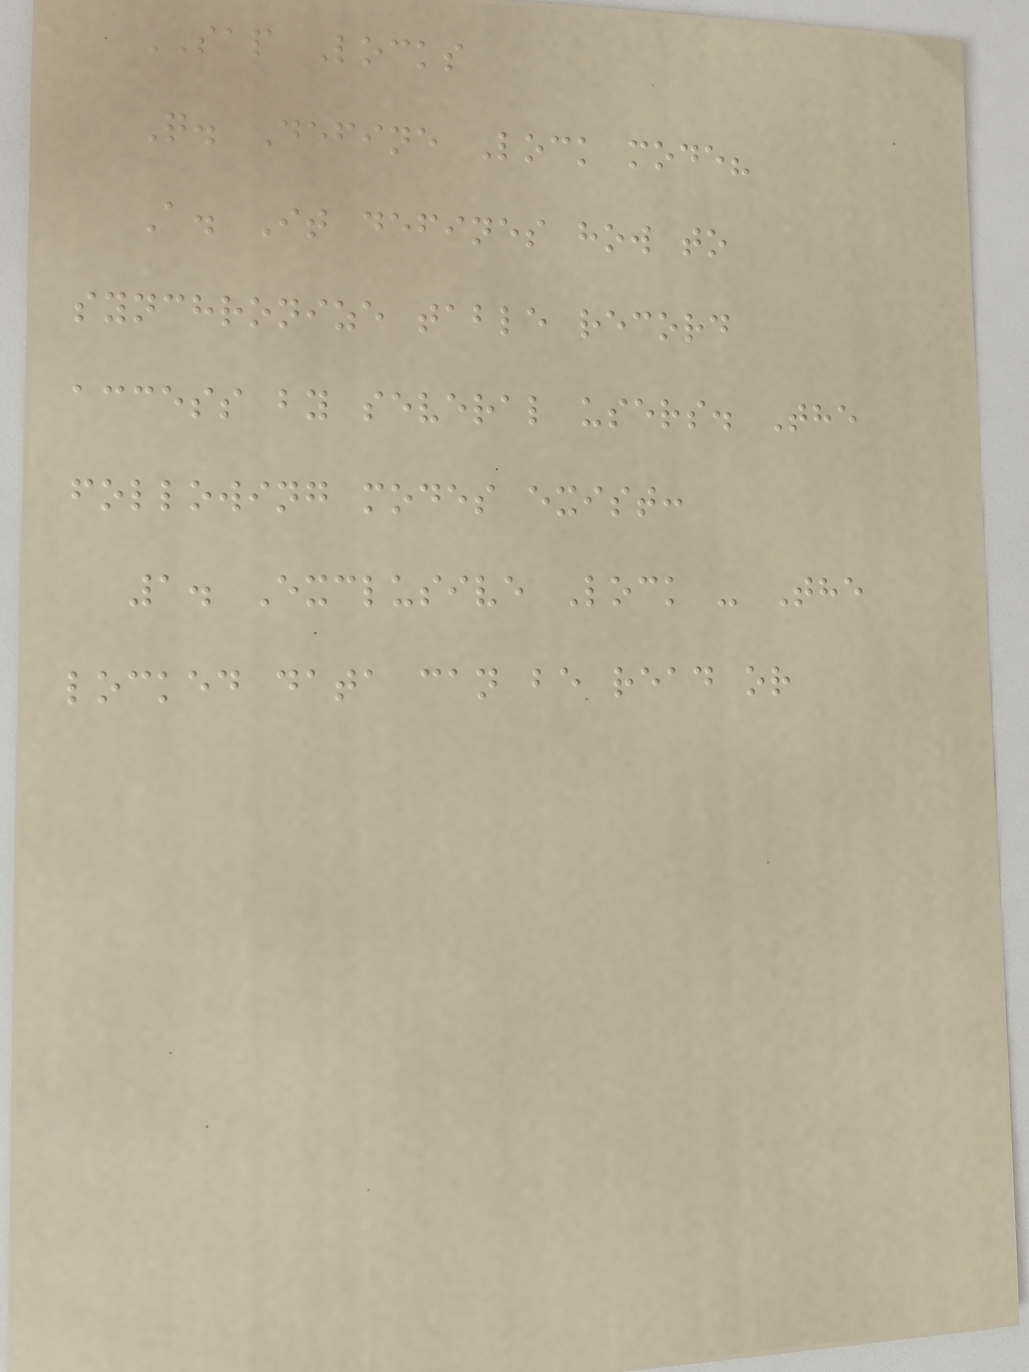SAP Locks
Q. Define Lock mode?
A. It defines how to
synchronize table record
access by several users. The
following modes exist:
1. Exclusive Lock - The
locked data can be read or
